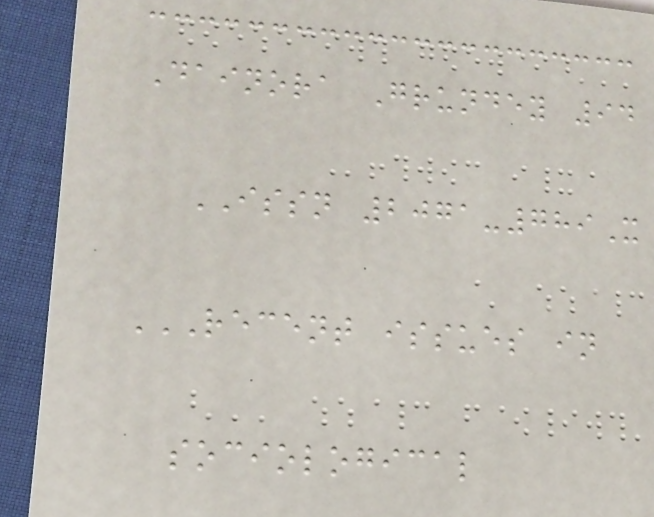Dainora Grundey 94
ISSN 2071-789X
RECENT ISSUES IN
SOCIOLOGICAL
